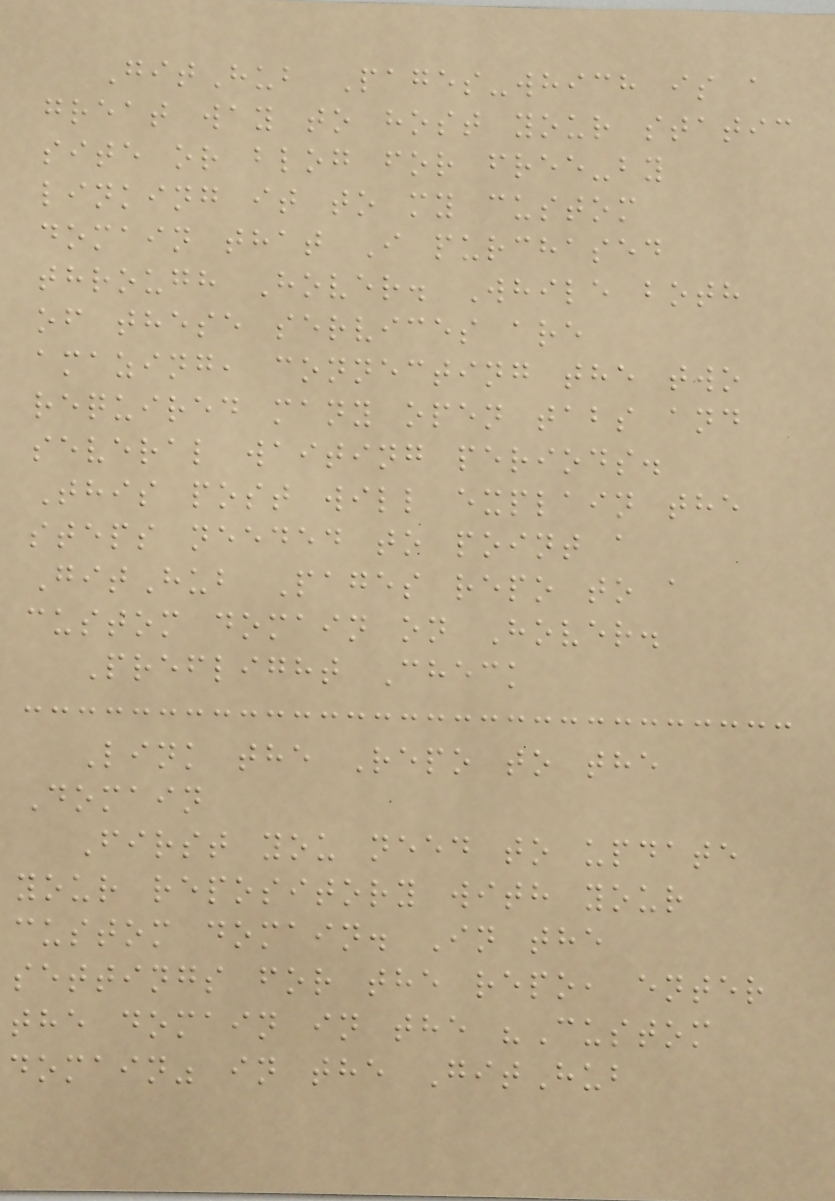GitHub Pages-which is a
great way to host your static
site or blog for free-by
linking it to my custom
domain that I purchased
through Hover. While both
of these services are
amazing, connecting the two
required many open tabs and
several waiting periods.
This post will explain the
steps needed to point a
GitHub Pages repo to a
custom domain on Hover.
Preflight Check
Link the Repo to the
Domain
First you need to update
your repository with your
custom domain. In the
settings for the repo, enter
the domain in the "Custom
domain" in the GitHub
